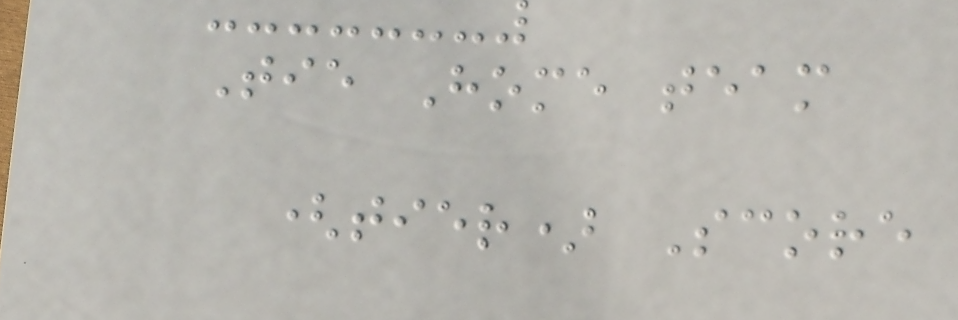Tie Home team
(tier) Score
